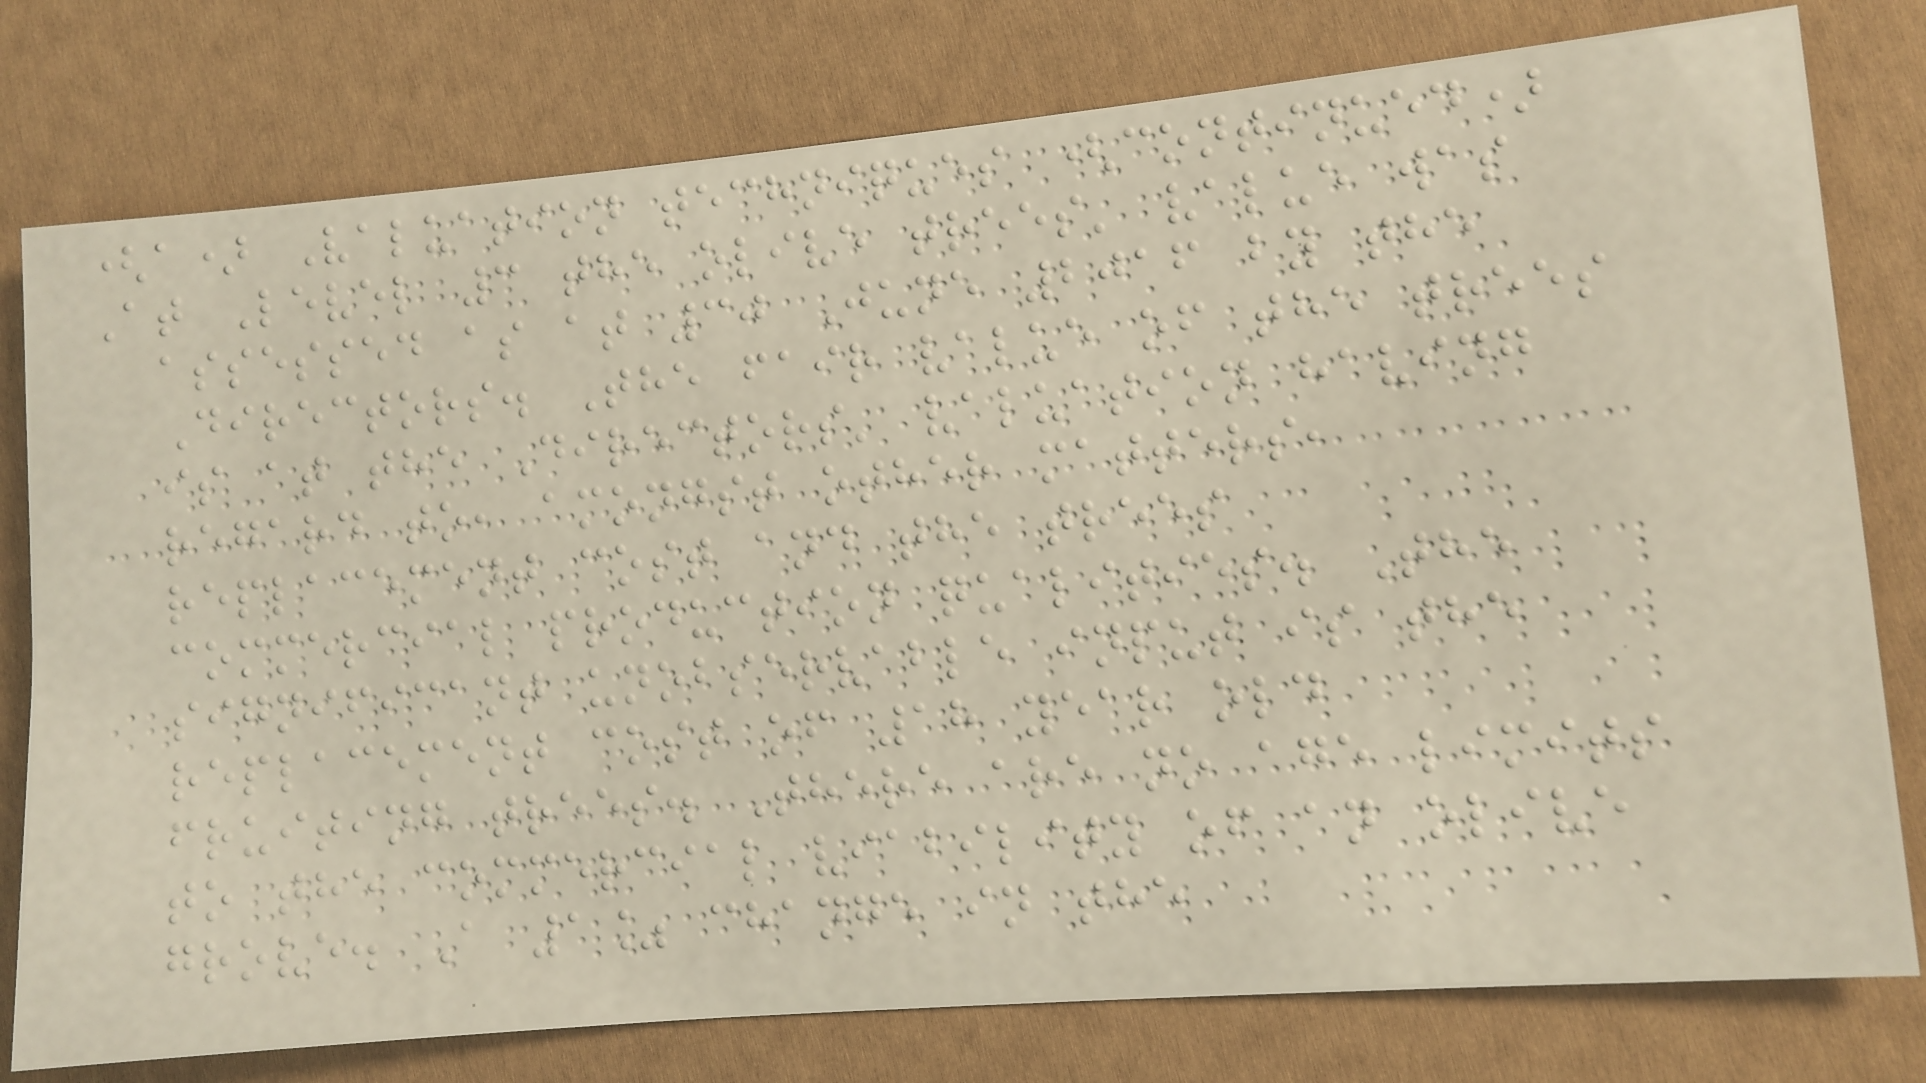(a) Valuation techniques (continued)
At Level 3 the olive trees' value was
assessed as at 30 June 2016 by the
Directors. The fair value of the trees
is at the Directors' valuation having
regard to, amongst other matters,
replacement cost and the trees
commercial production qualities. The
significant unobservable input is the
replacement cost of 18 year old
fruiting trees. There are no age limits
to the commercial viability of an olive
grove. A 1% change in the
